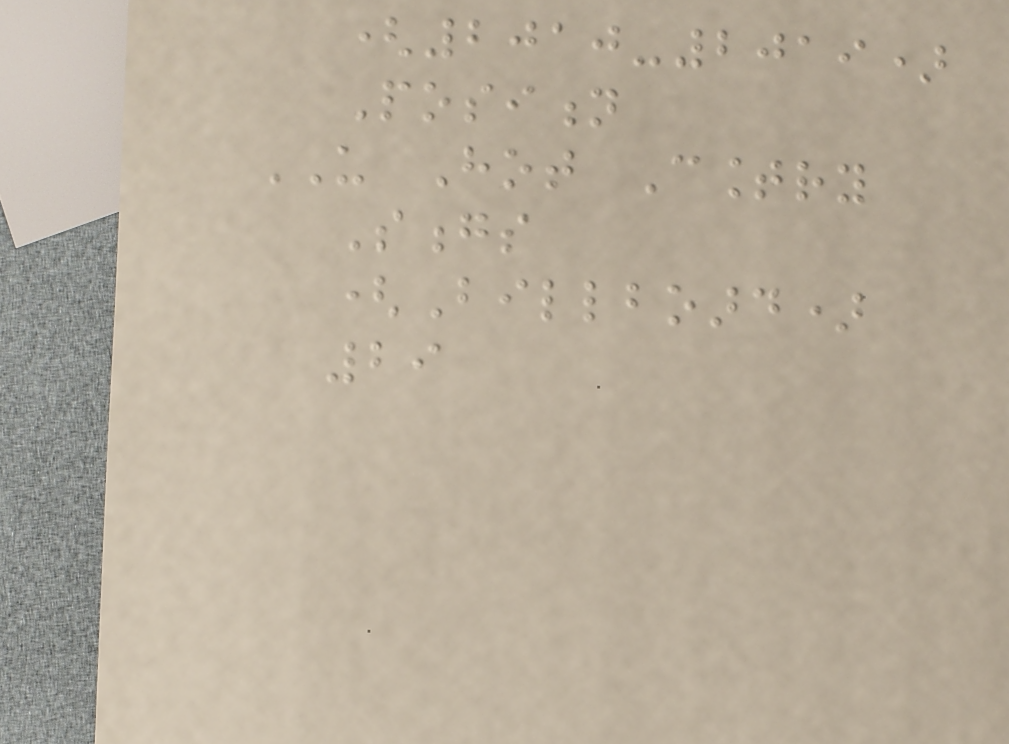(2010-2019)
Position
US Hot Country
Songs
(Billboard)
29
